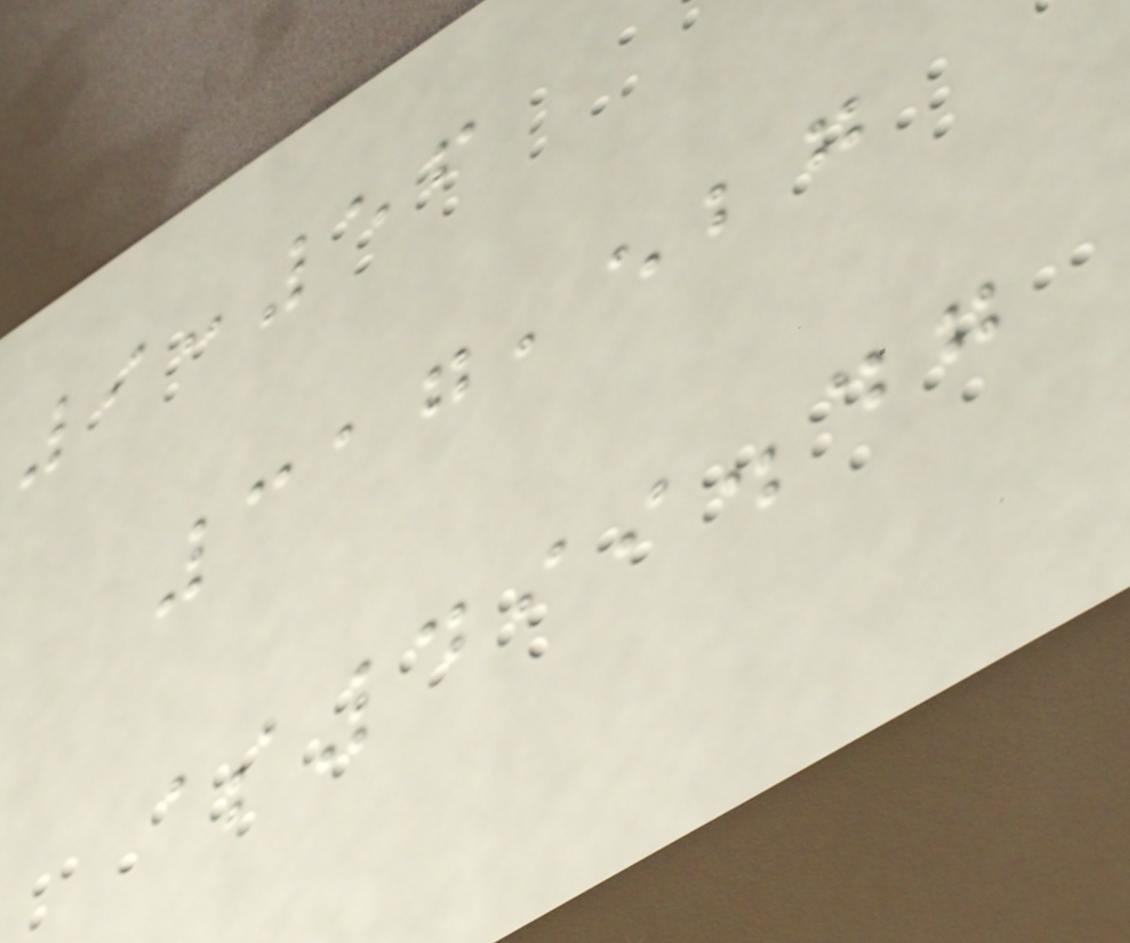9:56
317,527
$499.47
